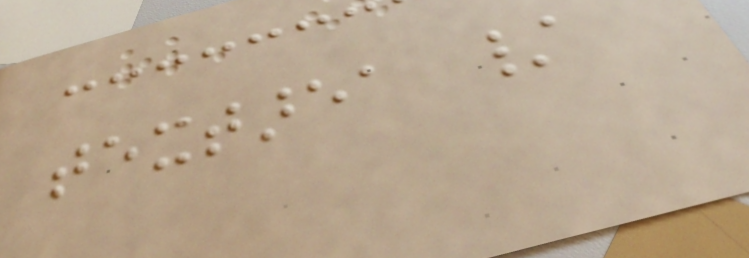textarea /
